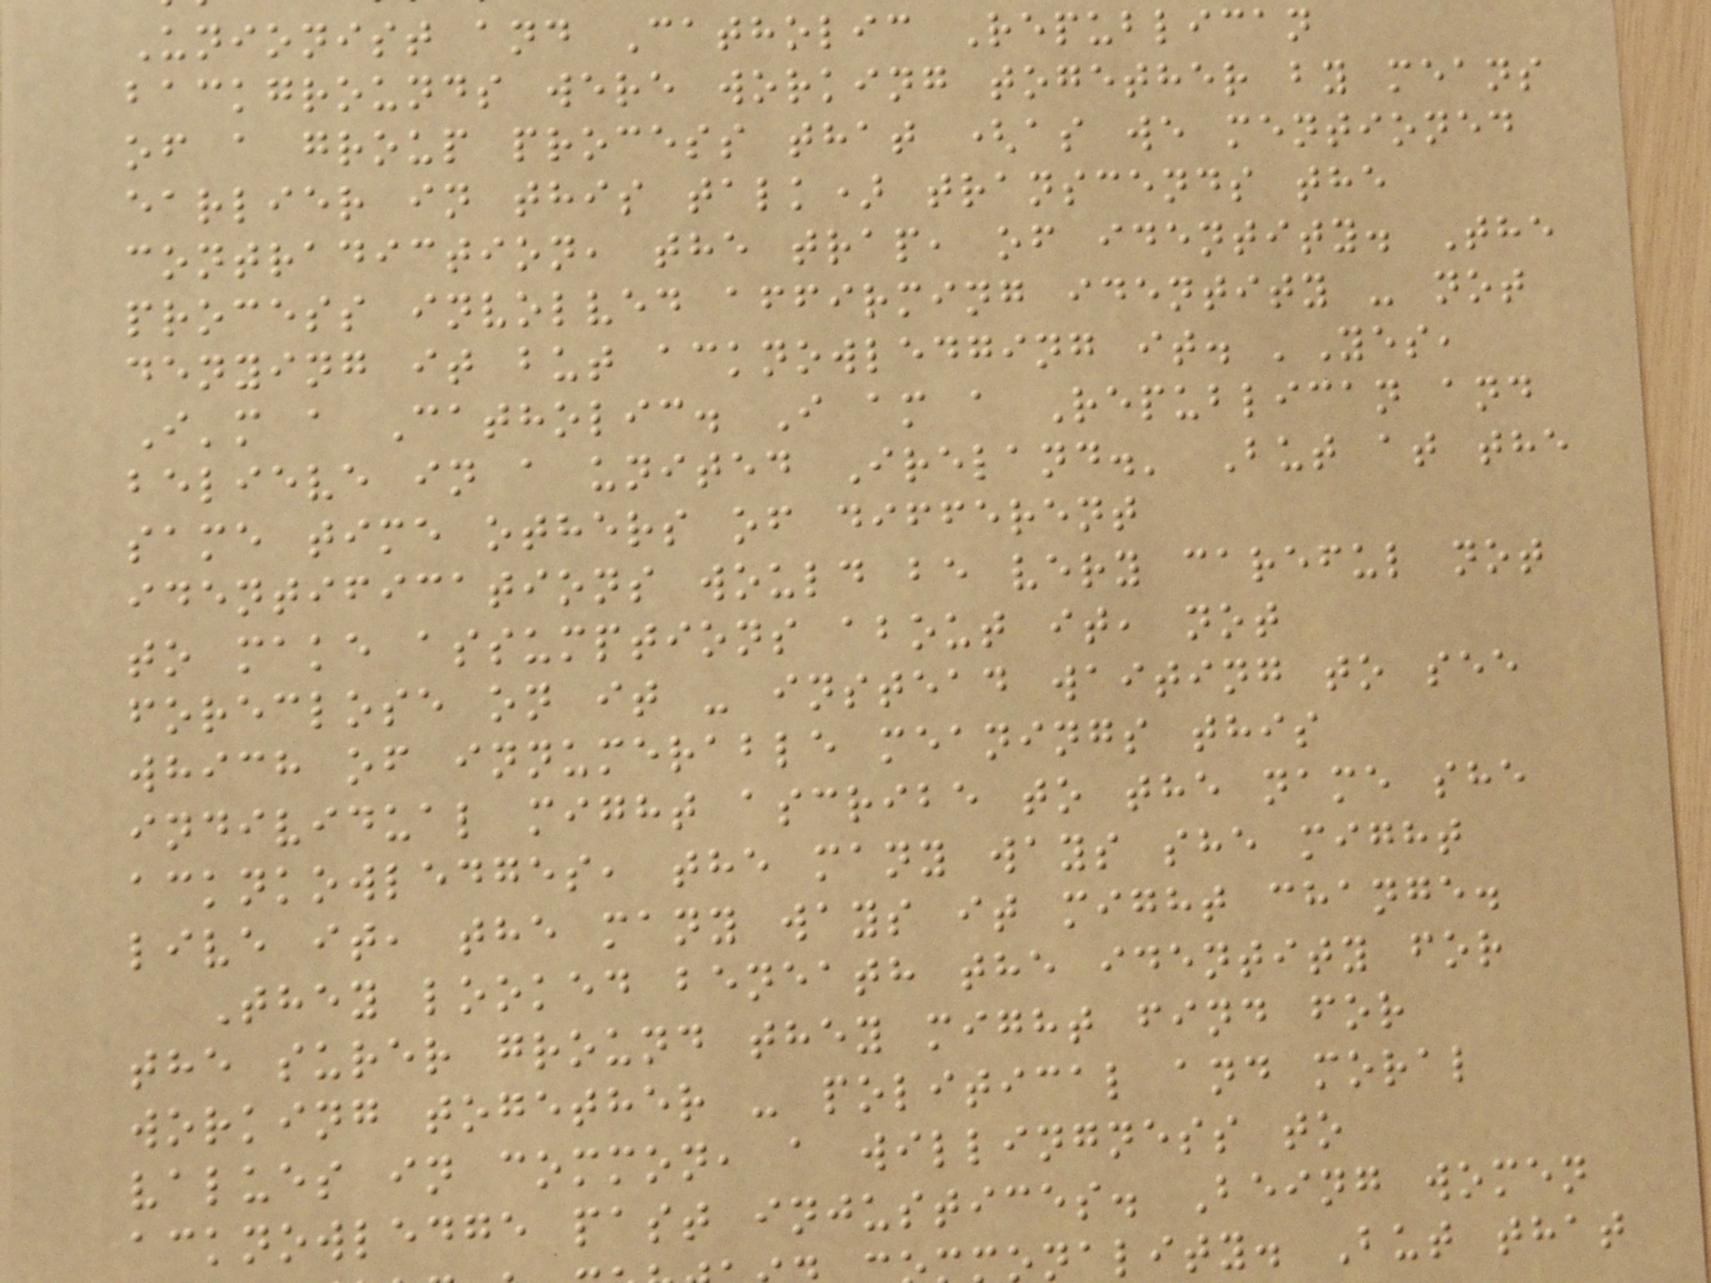Unionist and Catholic Republican
backgrounds were working together by means
of a group process that (as we mentioned
earlier in this talk) transcends the
contradiction, the trap, of identity. The
process involved affirming identity - not
denying it but acknowledging it. 'Yes,
I'm a Catholic. I am a Republican and
believe in a united Ireland.' But at the
same time others of different
identifications would be very careful not
to make assumptions about it, not
foreclose on it - instead waiting to see
which of innumerable meanings this
individual might ascribe to the name she
acknkowledges, the many ways she might
live it, the many ways it might change.
They looked beneath the identity for
the surer ground they might find for
working together - political and moral
values in common, a willingness to
acknowledge past injustices. Being women
nality. But that
